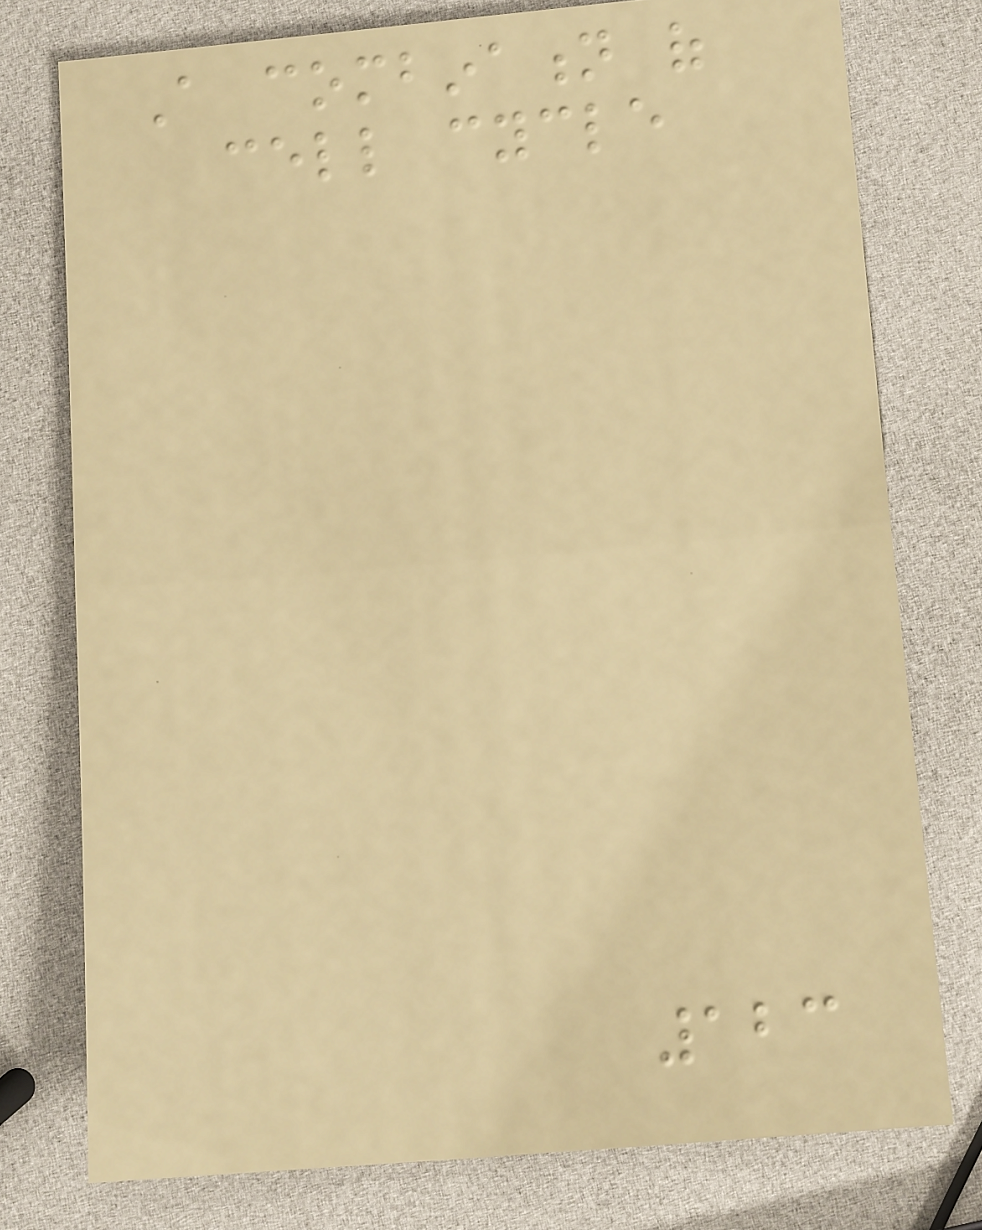A combination of
cell cycle
123
